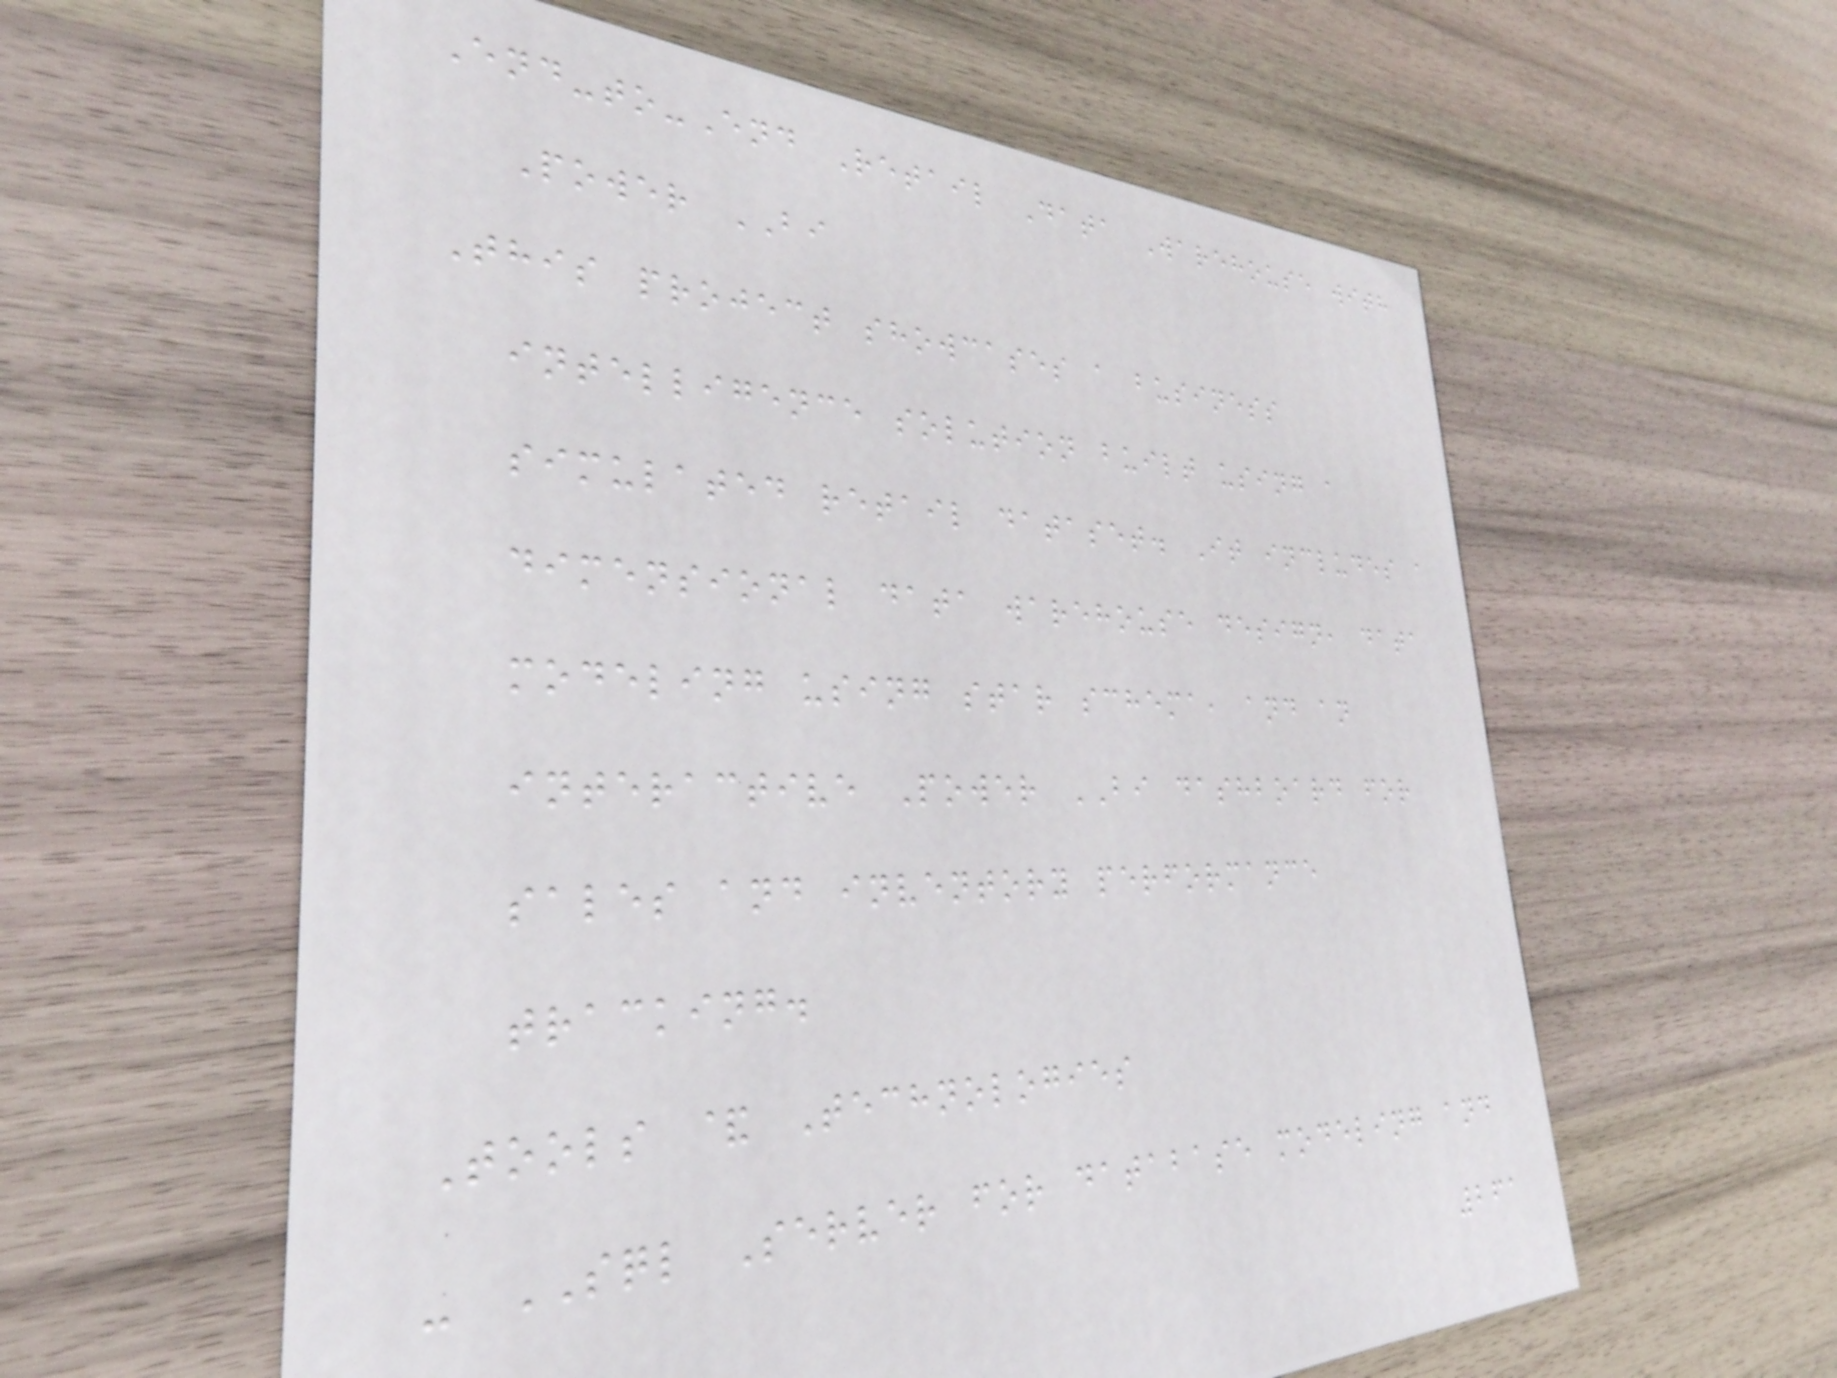End-to-End Retail Data Warehouse with
Power BI
This project showcases a business
intelligence solution built using a
simulated retail dataset. It includes a
dimensional data warehouse design, data
modeling using star schema, and an
interactive Power BI dashboard for
sales and inventory performance
tracking.
Tools & Technologies
- SQL Server for database modeling and
261
